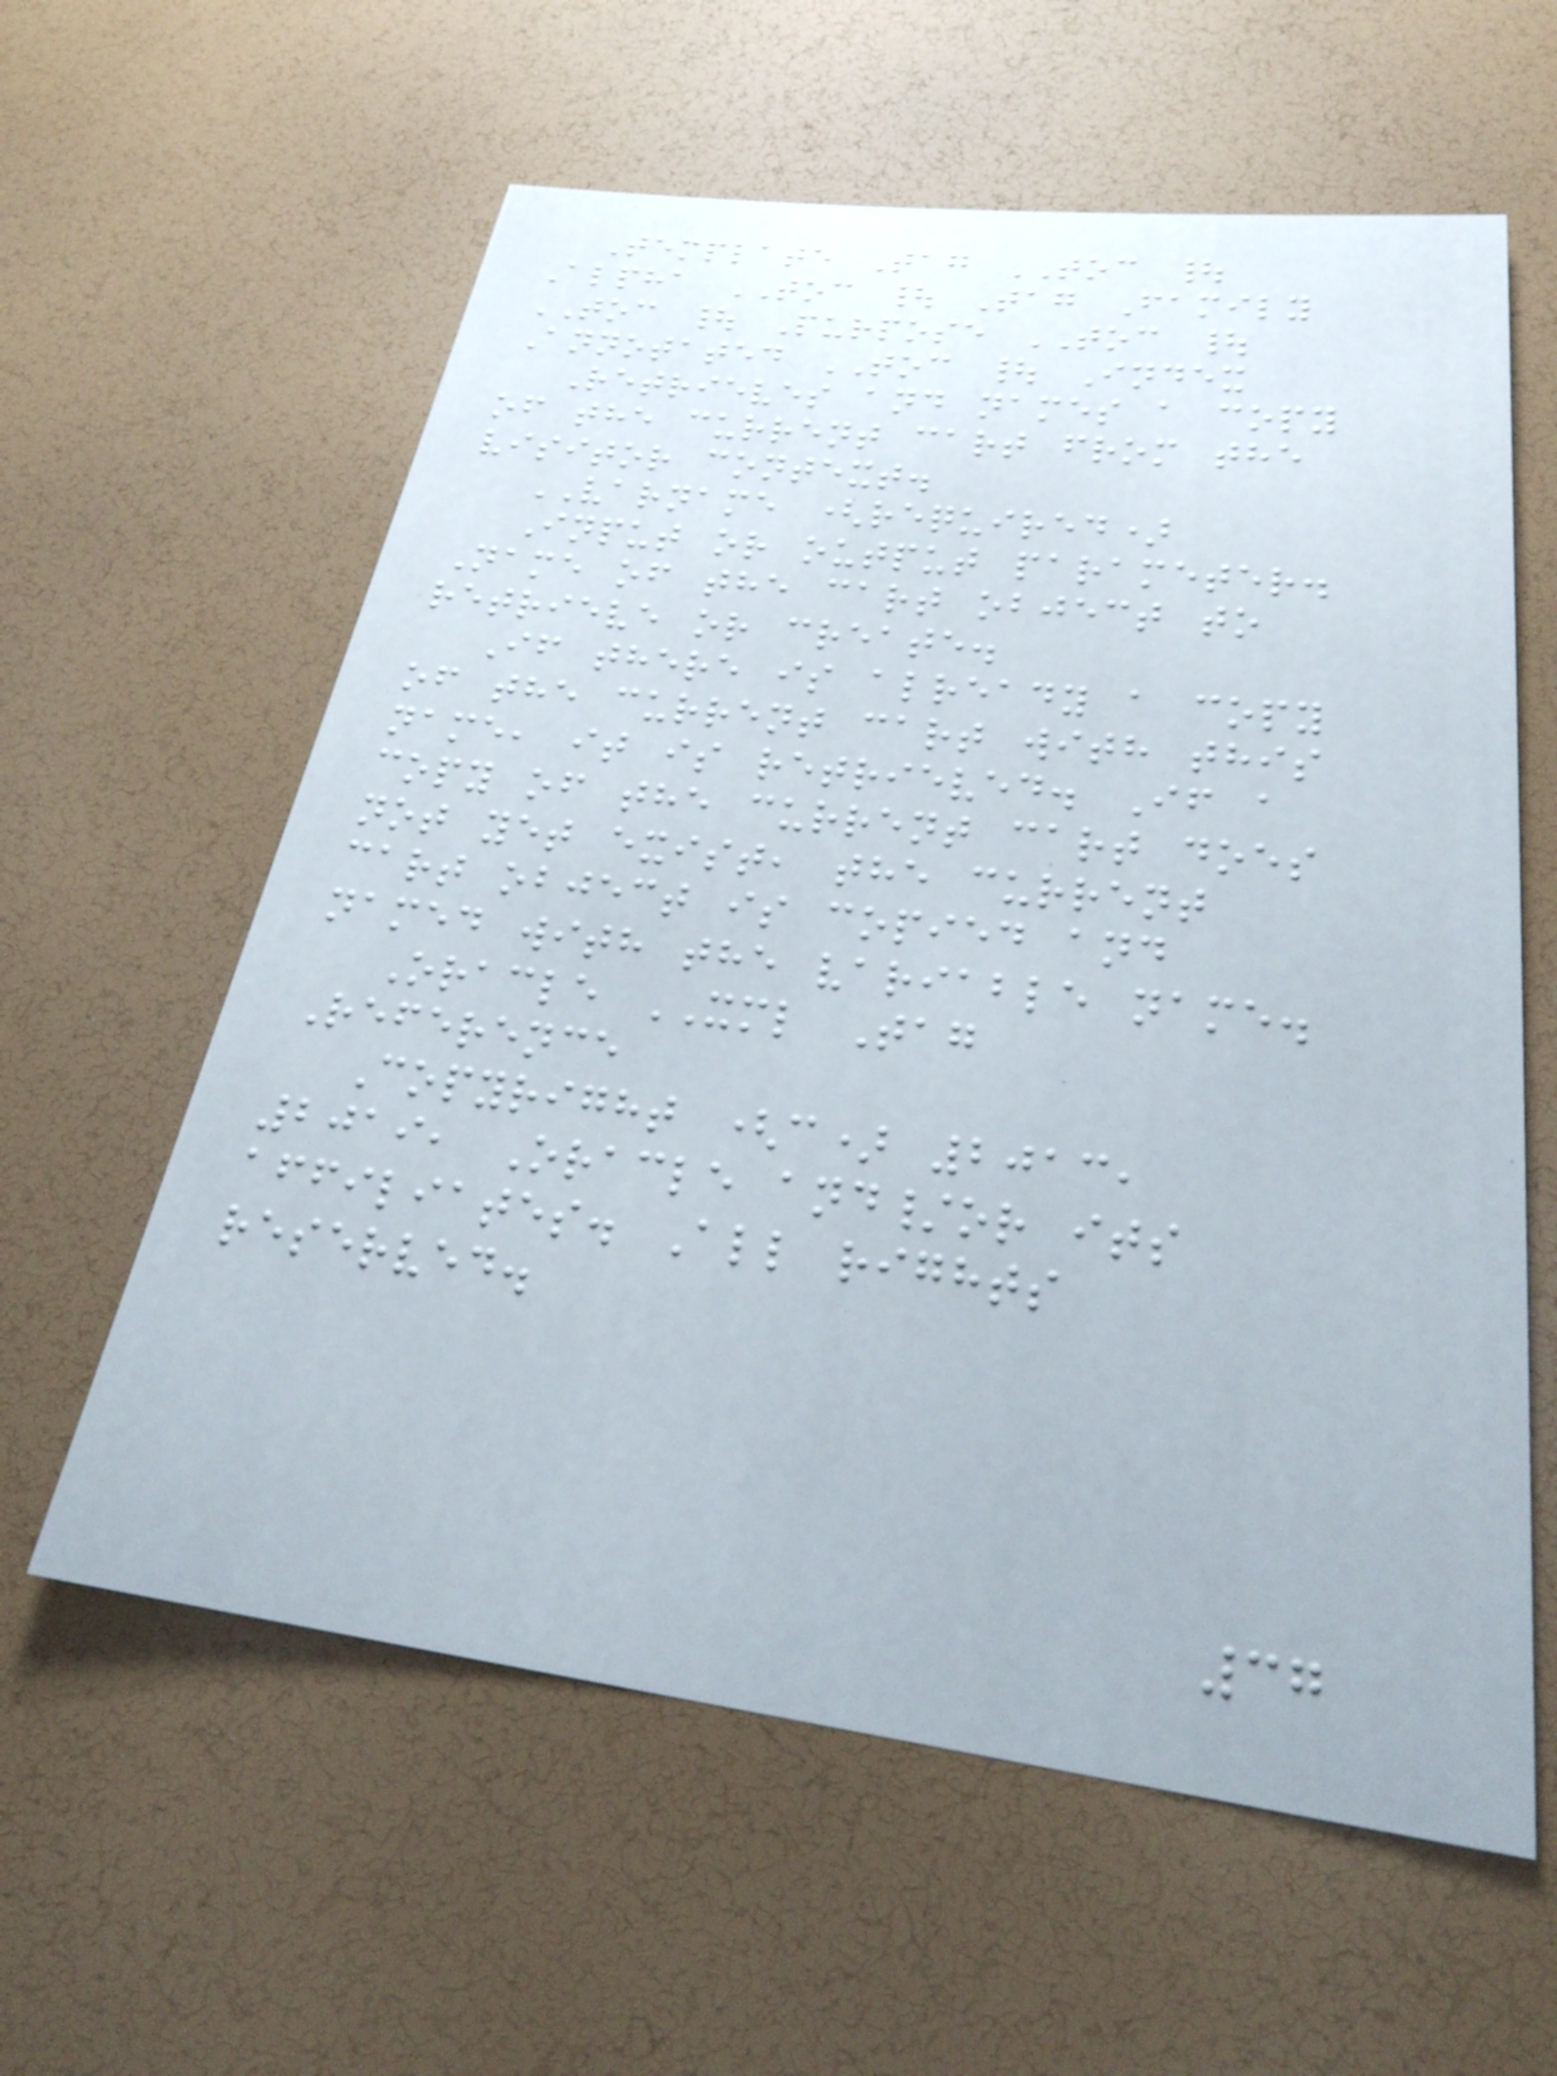Template Tag TOC |
Alpha TOC | Tag Family
TOC | Purpose TOC |
Annotated TOC | Index
Retrieves and names a copy
of the current cart from the
visitor context.
VARNAME (required)
Input or output parameter.
Name of the cart object to
retrieve or create.
If there is already a copy
of the current cart with this
name, it is retrieved. If a
copy of the current cart does
not yet exist, the current
cart object is copied and
named with the variable name.
Oracle XML Tag
Reference
Copyright (c) 2013,
2019, Oracle and/or its
affiliates. All rights
reserved.
37
